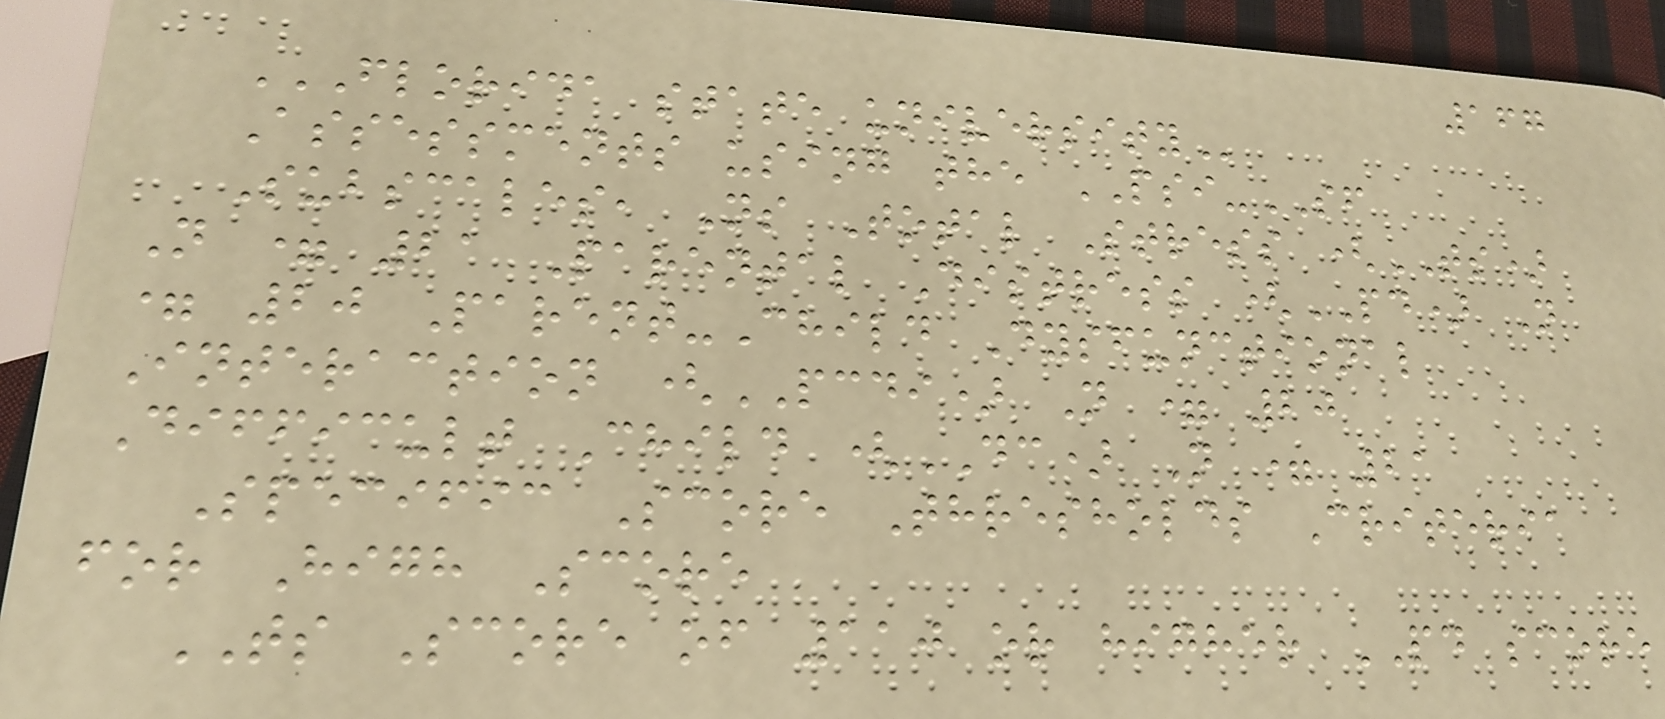167
FLORIDA STATE UNIVERSITY
Assessments using the PSI-SF
Subscales, Ns Total Stress (TS)
N = 21 Parental Distress (PD) N
= 20 Parent-Child Dysfunctional
Interaction (PCDI) N = 20
Difficult Child (DC) N = 21
Specific Score Thresholds Criteria
for High Score
TS Score of 110 or higher PD score
